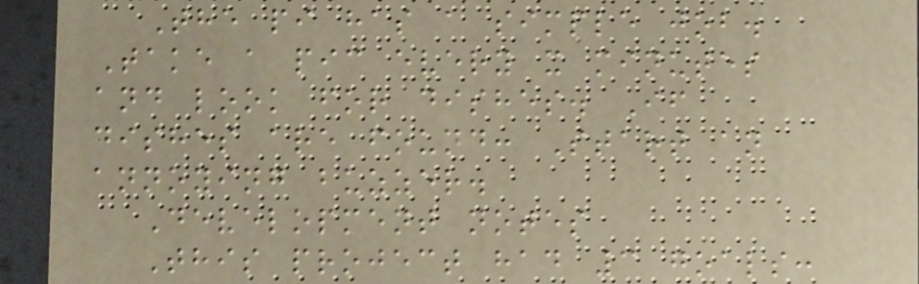The pi has a simple job.
Take a pic every x minutes
and look for dishes. If
dishes are found: Start an
annoying buzzer.
Development notes
This project had 3 goals:
